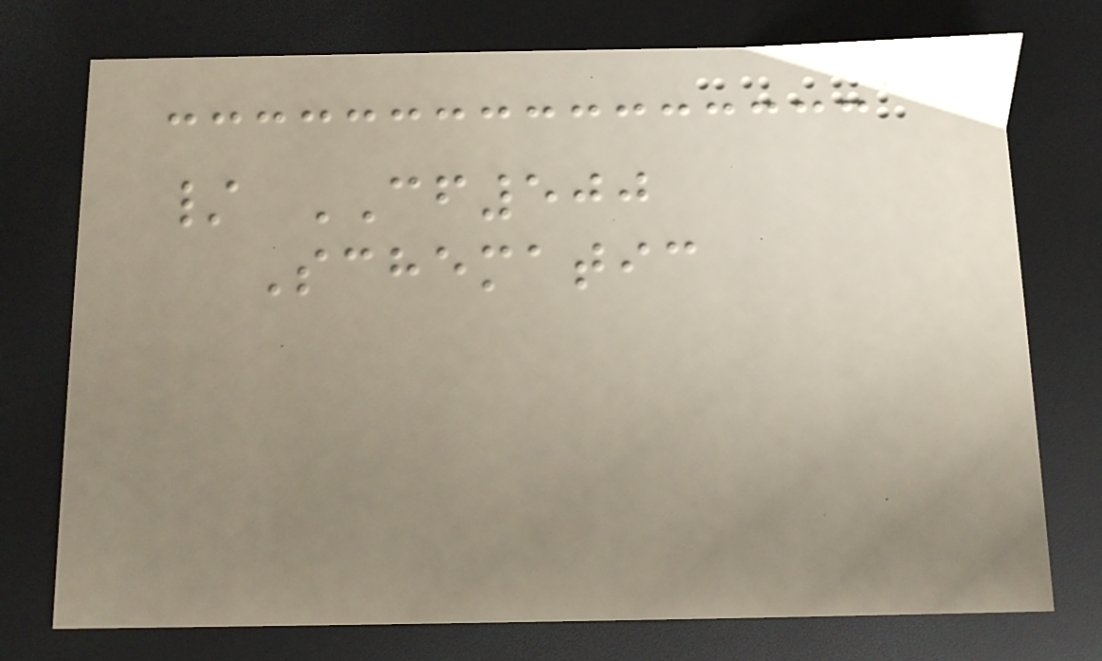/ CF500
Schematic
